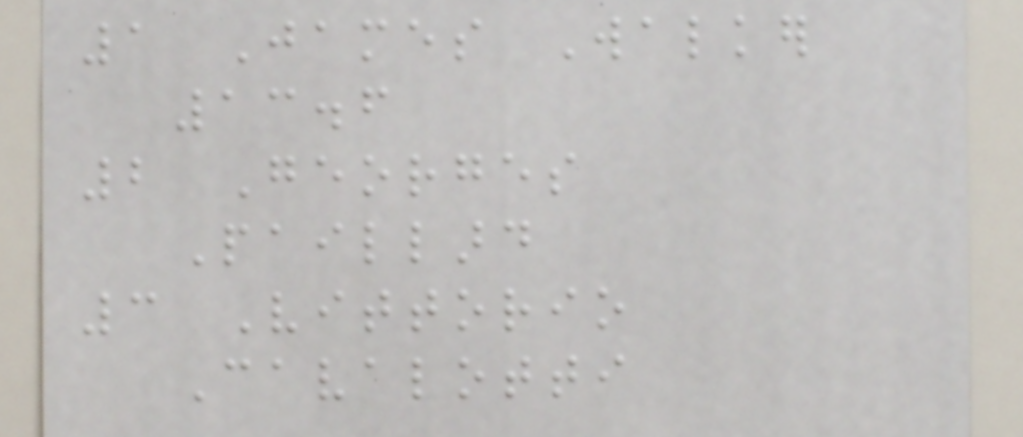1 James Walker
13.6
2 Georges
Paillard
3 Vittorio
Cavalotti
